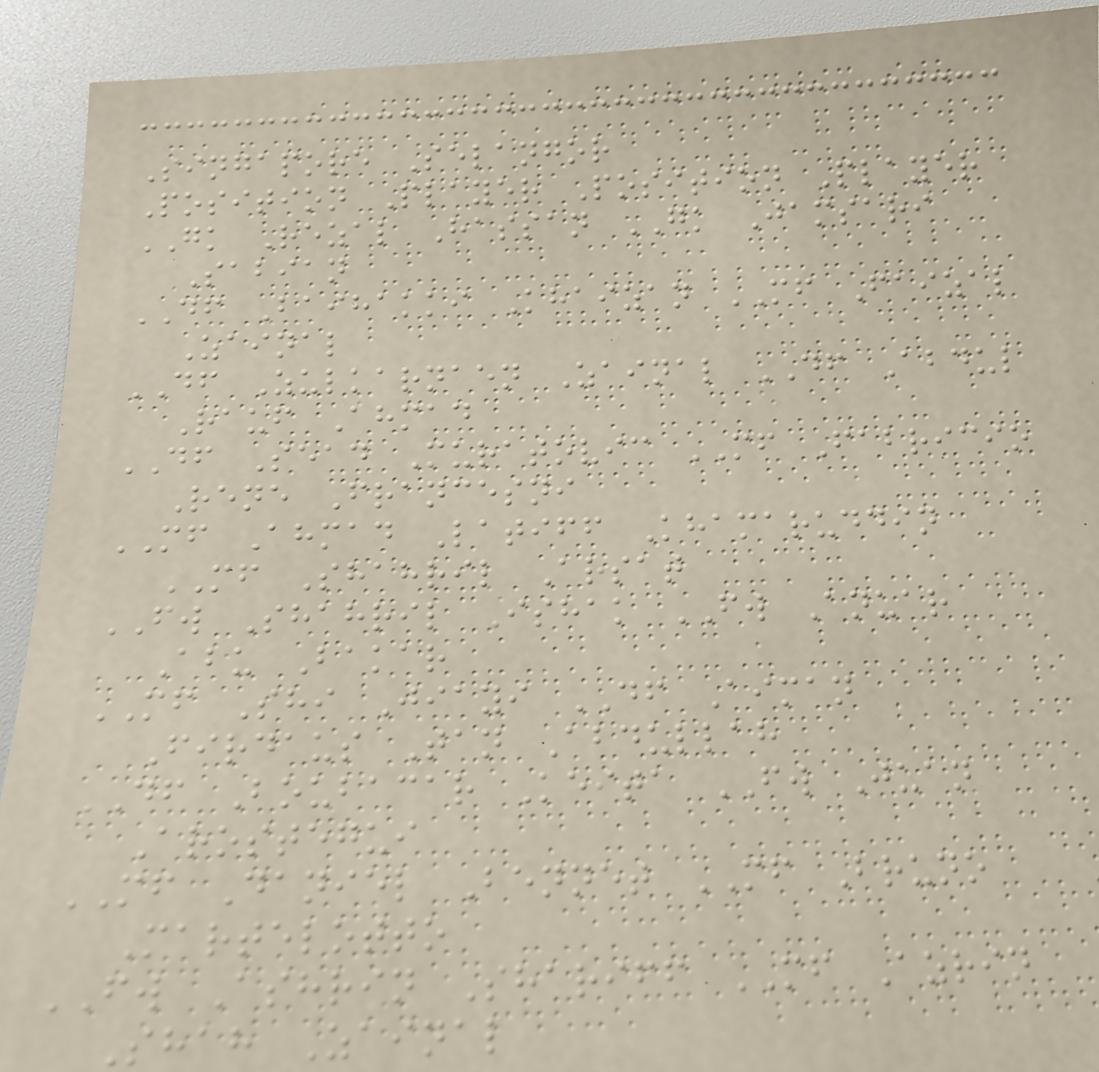Singapore Selangor
Position Player Position Player
GK Rezal Hassan GK Jamsari
Sabian
DF Baihakki Khaizan MF Faizal
Zainal
DF Zulkarnaen Zainal DF Abdul
Rauf Ahmad
DF Sead Muratovic MF Fabricio
Rene Francesni
MF Ahmad Latiff Khamaruddin
MF Shahril Arsat
FW Shahril Ishak FW Anuar
Abu Bakar
MF Shi Jiayi DF Aiman
Firdaus Tan Abdullah
DF Boubacar Keita FW Juan
Arostegui
MF Daniel Bennet MF Bruno
Martelotto
FW Ashrin Shariff MF Azrin
Shah Zainal
